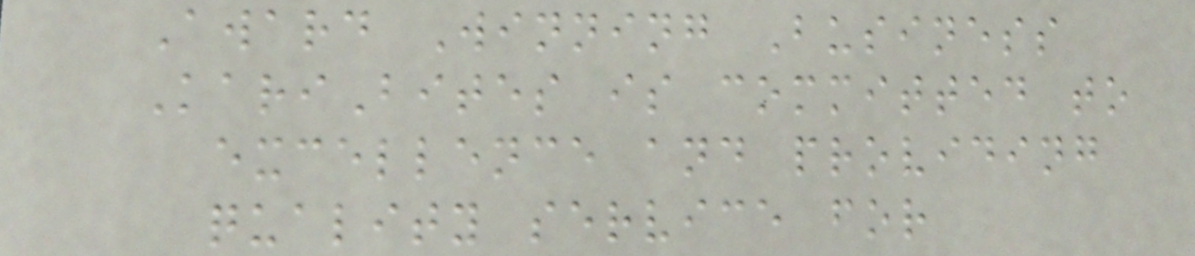Award Winning Business
KariBites is committed to
excellence and providing
quality service for
